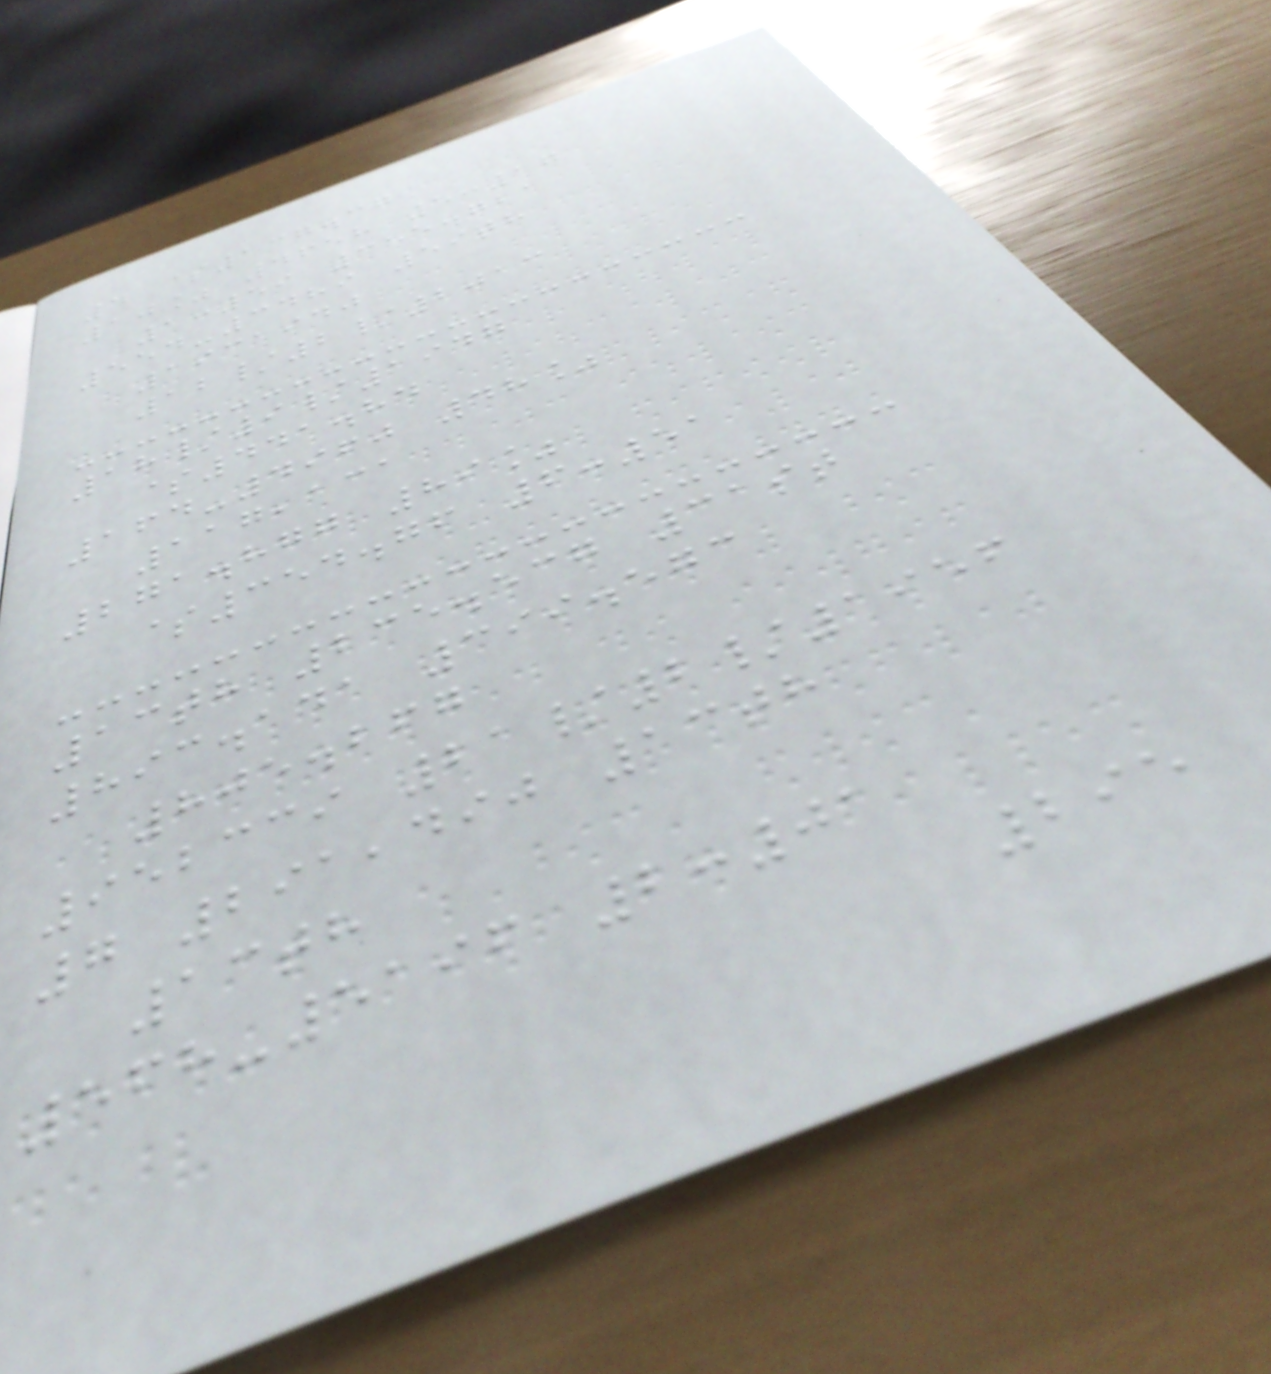4 $137.37
10% 4658 5:17
1:59 355.721
554-3489 59th
1931940
12/2/2013
18/9/1947
$441.84
164-4960 48%
117,131
271.877 89%
$354.76 6:51
13th 235.537 31st
893.141 399.573
805.267
952339 21/2/1956
7 291,490 13th
13th
568-5196 2:01
295
